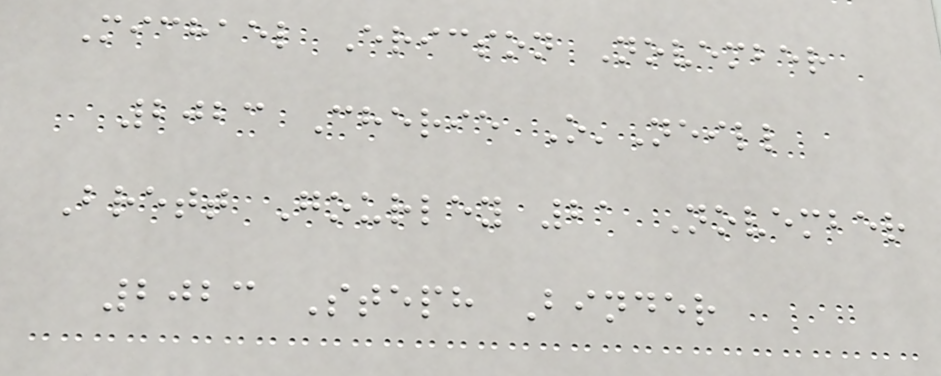Michael Ericson November
2023 Cherie O'Neill
Brett Gourley 21 November
2023 Steph Binder
